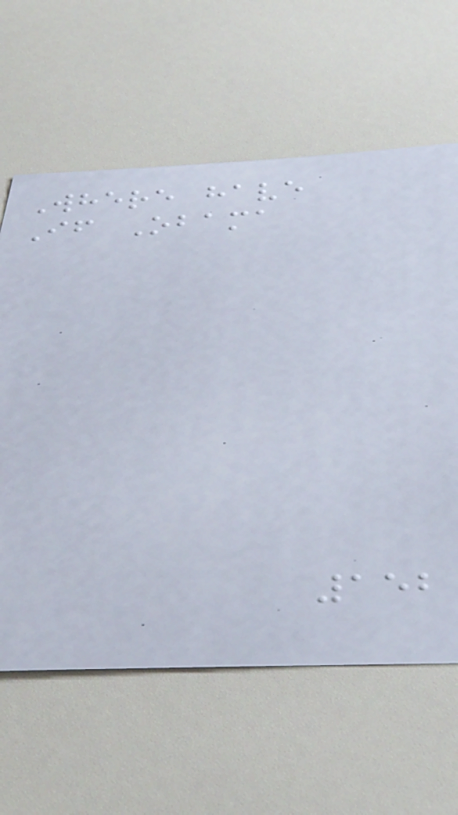Where have
If Obama
152
